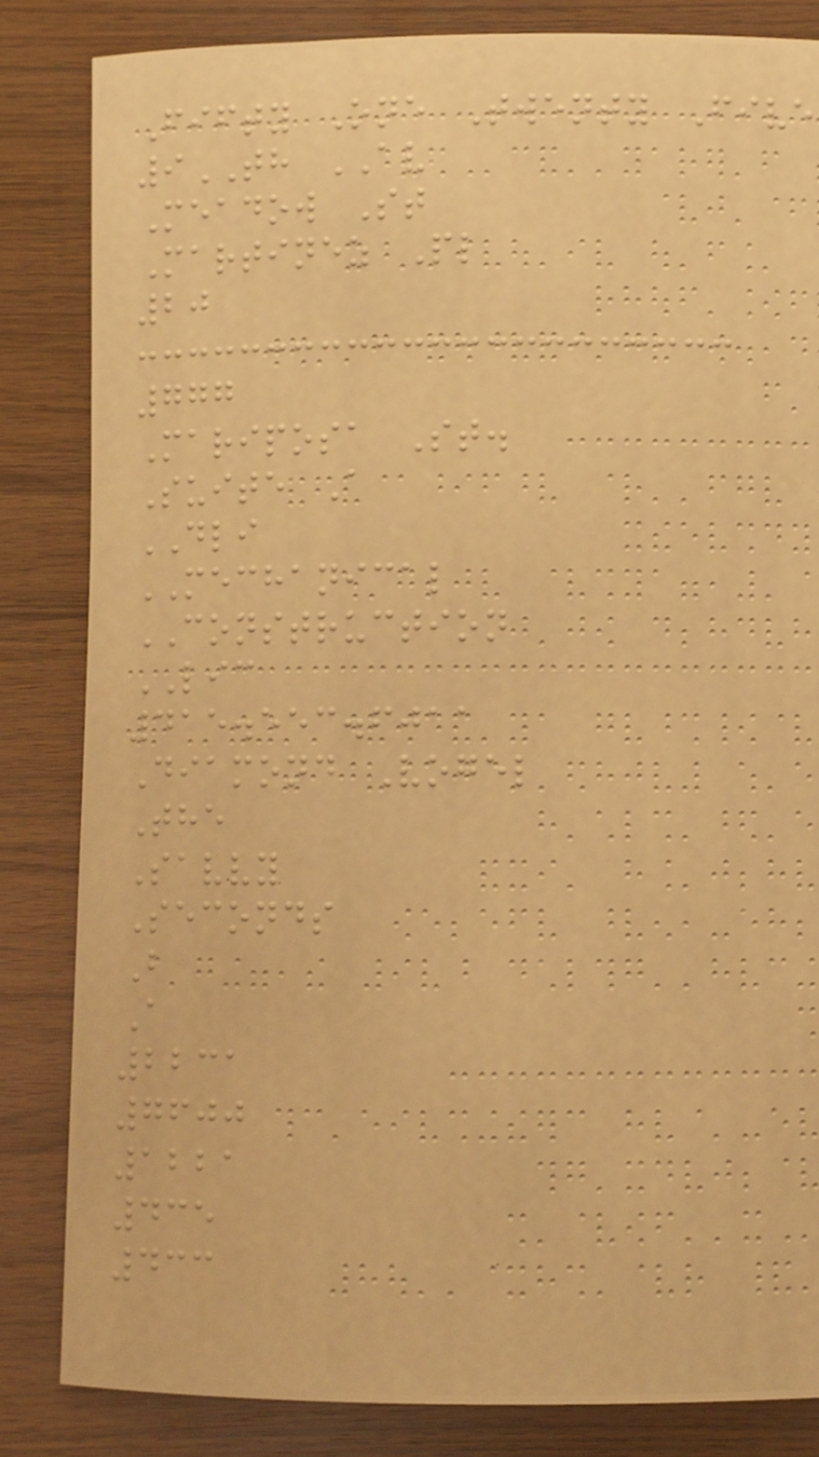Fifty One Twenty Five
9TH AV
Meadow St
Martinez Pl
20
777
Mariposa St.
Suite A
DLI
MECHANICAL
CONSTRUCTION
LIC
415.553.6011
Diamond Vogel
The
Savvy
Seconds
B
A
2231
7600
1221
435
433
